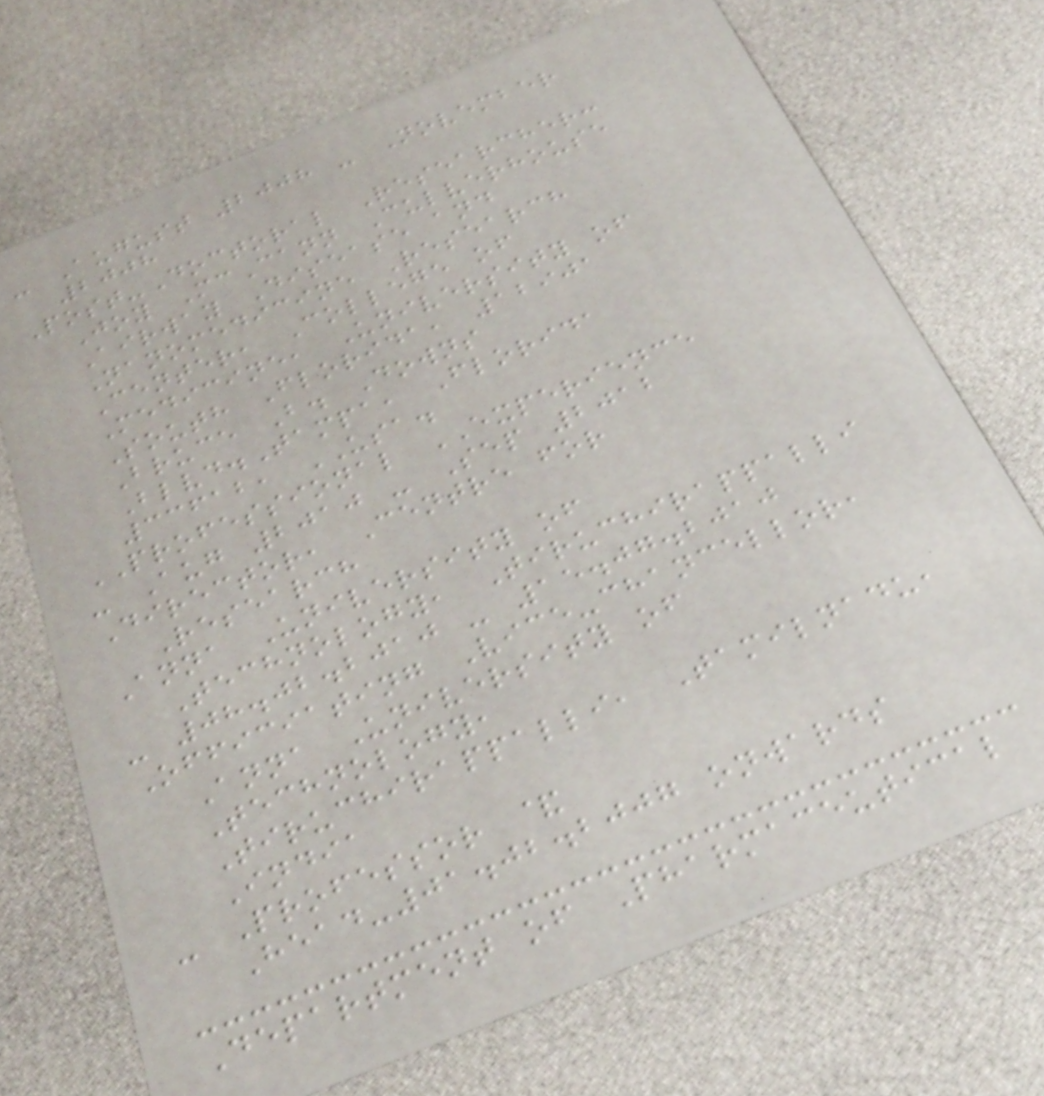- August 2008 - November
2008
Post-Doctoral Researcher:
Joy McCann Culverhouse
Airway Disease and
Nanomedicine Research
Center, College of
Medicine, University of
South Florida, 12901
Bruce B. Downs
Blvd.Tampa, Florida
33612, USA.
PROFESSIONAL EXPERIENCE
- Aug 2010 - Sep 2012
Director, Centre for
Research
Anna University of
Technology, Tiruchirappalli
- 08.02.2010 - 15.07.2010
Officiating Vice-chancellor,
Anna University of
Technology,
Tiruchirappalli, Tamilnadu,
India
- Professor &
Head-01.02.2007 onwards
Department of Pharmaceutical
